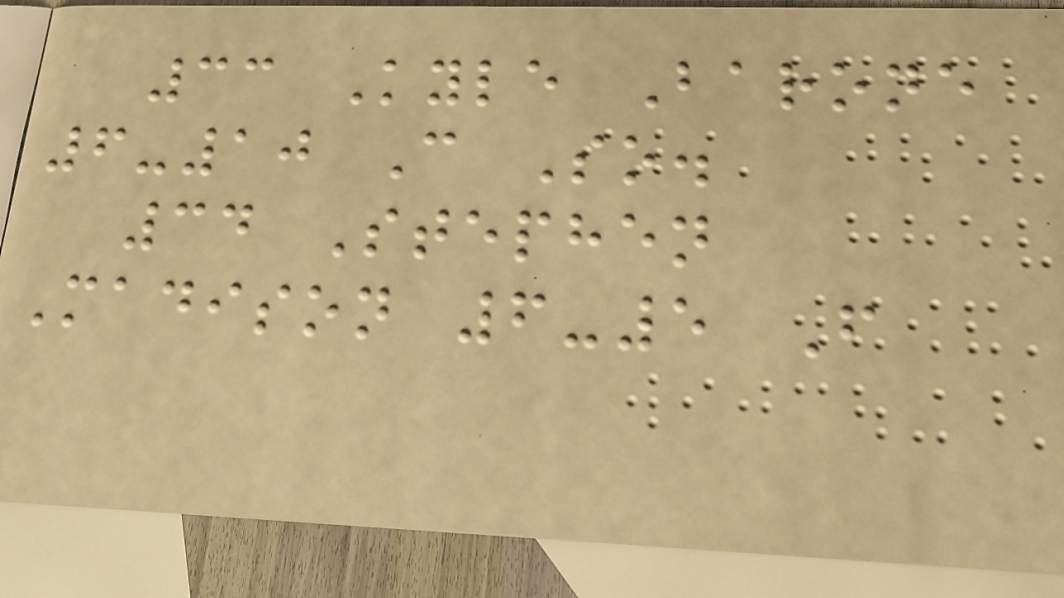33 Kyle Barone
6-10 C So.
34 Stephen
Madison 6-5 F
